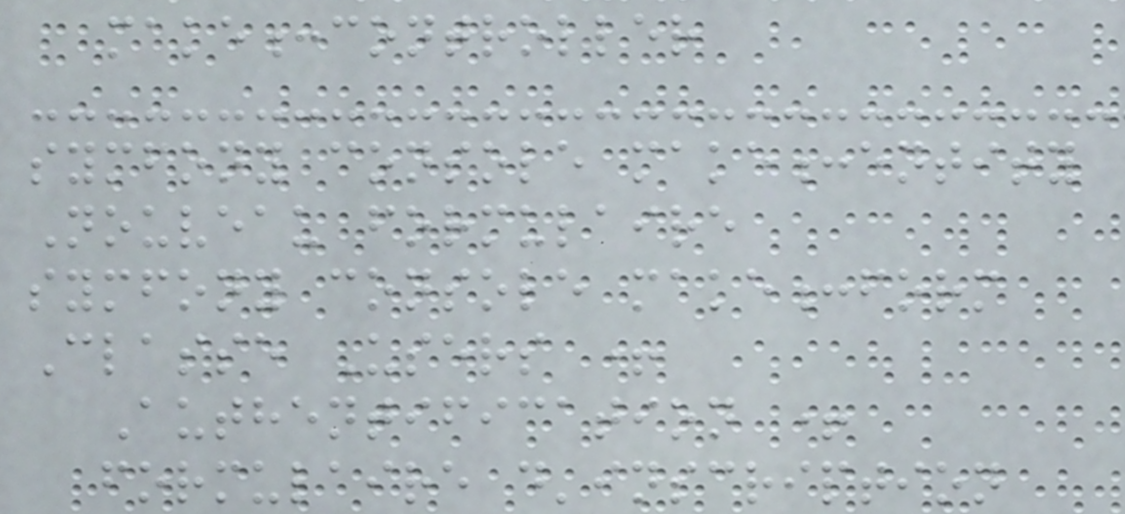make:controller
symfony console make:entity
Nouveau formulaire
symfony console make:form
Classe Users +
Authentification +
formulaire d'inscription
